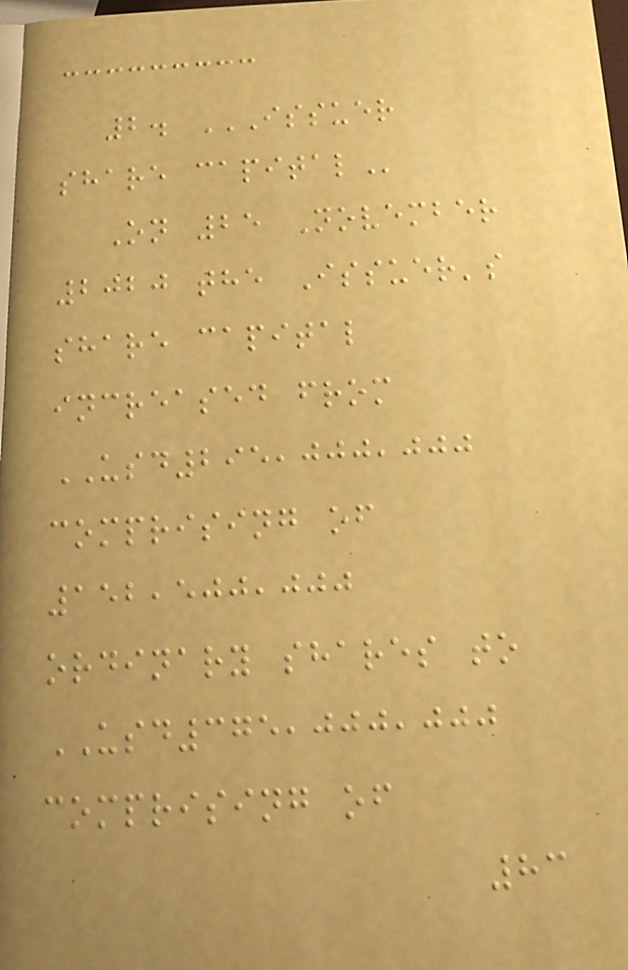2. ISSUER
SHARE CAPITAL
On 25 November
2020 the Issuer's
share capital
increased from
USD295,000,000
comprising of
152,500,000
ordinary shares to
USD375,000,000
comprising of
83
